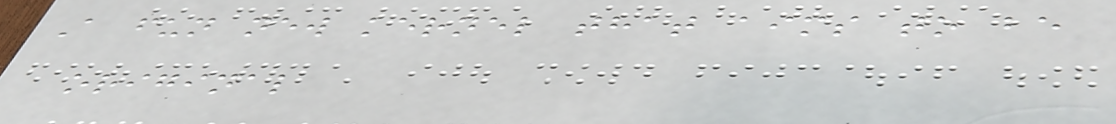A fun new kernel that aims to be
original
